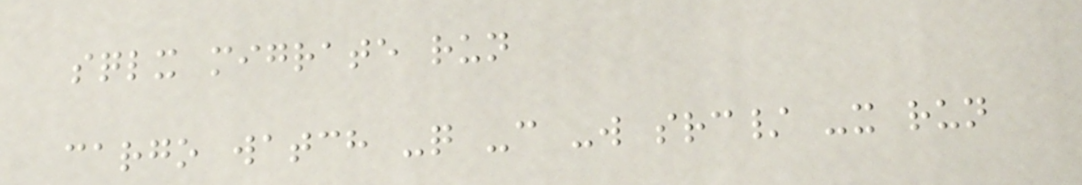sqlx migrate run
cargo watch -q -c -w src/ -x run
